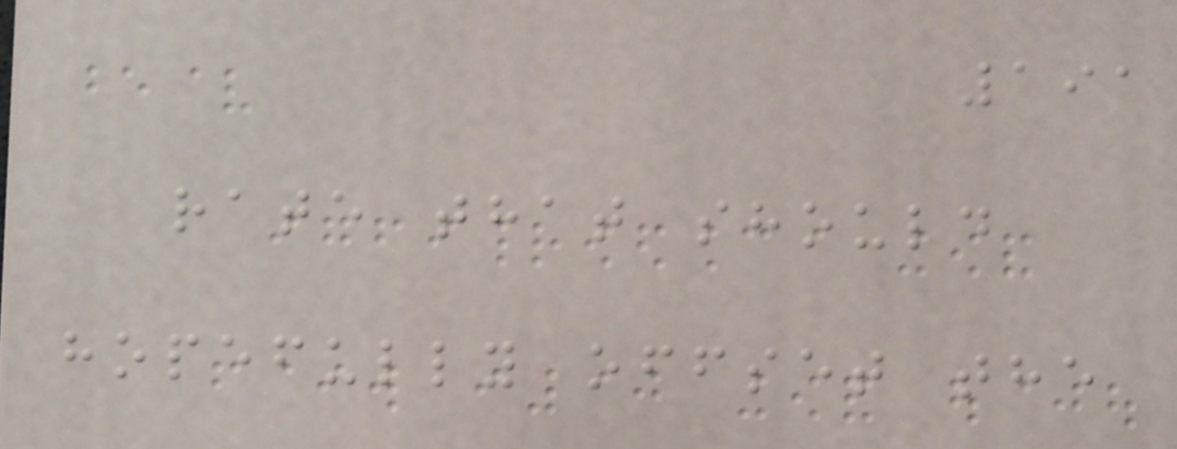191
rate that should
hopefully offset the
